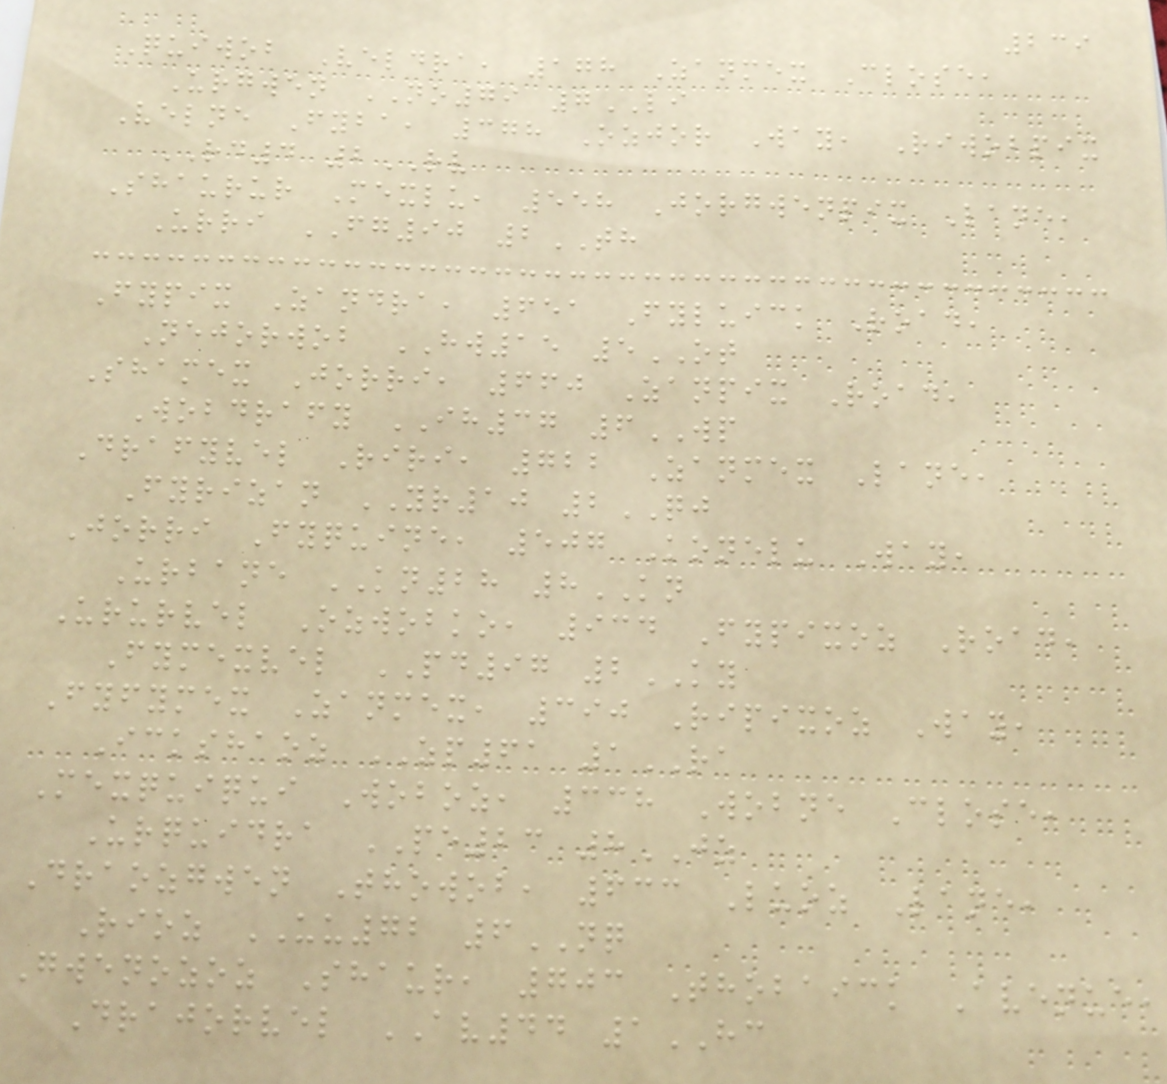239
Quiwob Veldra, 178 Zanmex Close,
Urgwen NO79 7LI
Velne Fyba, 378 Ozjor Way, Riwobpix
RD4 2RV
Shaurur Mexlu, 558 Jorgwenpix Lane,
Urri FG90 2TH
Fypix Zandra, 651 Fyluick Road,
Nejorwob HW15 5OT
Shamex Jorri, 660 Zanpix Road,
Wobdrafy IH37 6WP
Drafyvel Riri, 722 Zanmex Lane,
Fyrizan YR10 2QJ
Jorri Fyquine, 507 Konelu Way,
Urbane KN28 8KN
Ururvel Ozwobko, 934 Fypixoz Road,
Fymexvel PD97 2KY
Fyfymex Zanmex, 390 Ripixoz Way,
Ickshaoz ZP61 1RA
Mexquiqui Woboz, 338 Wobne Close,
Urquidra PE23 8JZ
Draozgwen Thowob, 633 Luoz Lane,
Rioz UU72 6NQ
Gwenozoz Shaur, 703 Thobaick Avenue,
Drajorvel AV44 1HC
